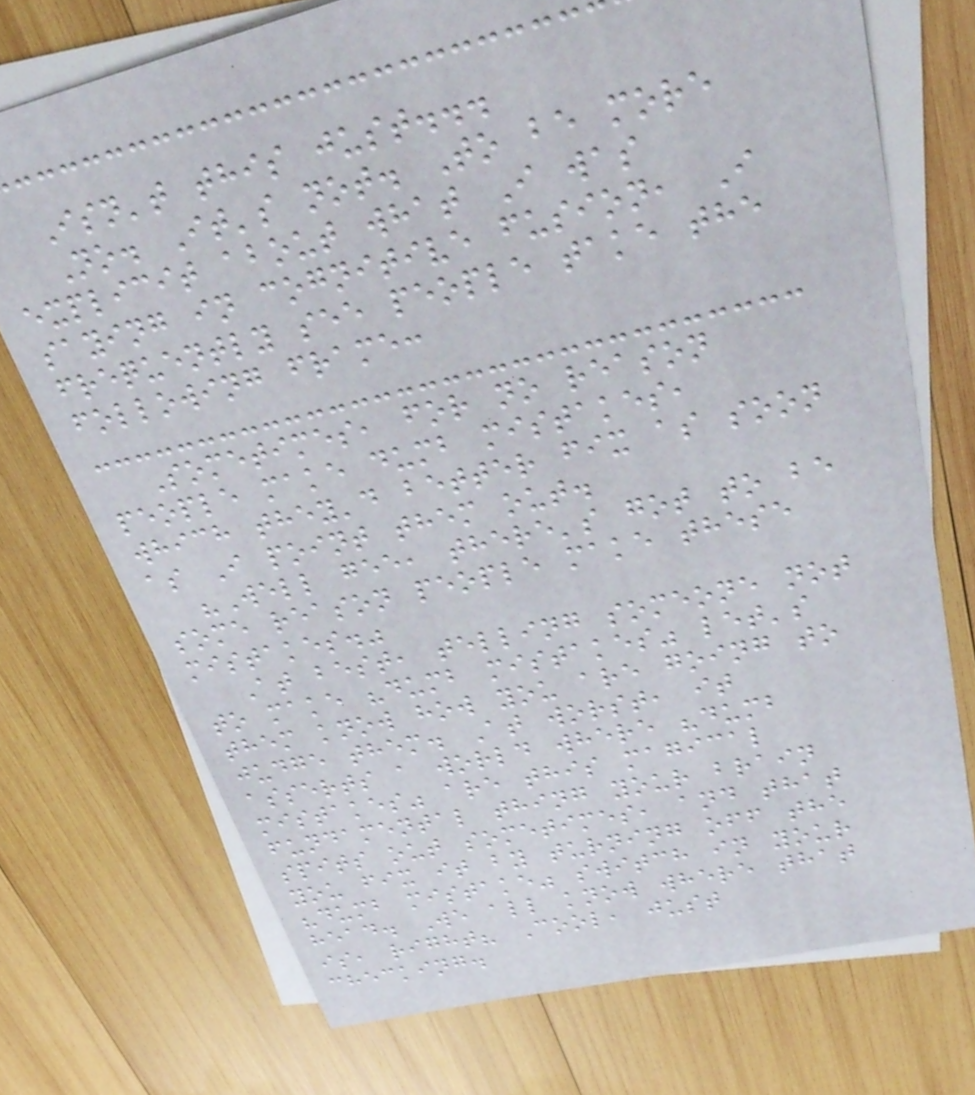Isn't this just...
No. It's not. To be more
explicit about what I was
saying in cognitive fusion, I
frequently see people take the
following frame:
Sometimes, for no reason
people make dumb mistakes,
which they'd better fix as soon
as I point them out.
"Well gee, there's got to be
some reason people make these
mistakes."
At best, telling someone not
to make "dumb mistakes" let's
them know how you are going to
judge them. At worst, it
asserts a world where "dumb
mistakes" are this magical
fundamental thing your brain
spits out sometimes, and that
you fix it by turning off the
"dumb mistake" switch in your
head. We all know where that
is, right? Cool, just
checking.
